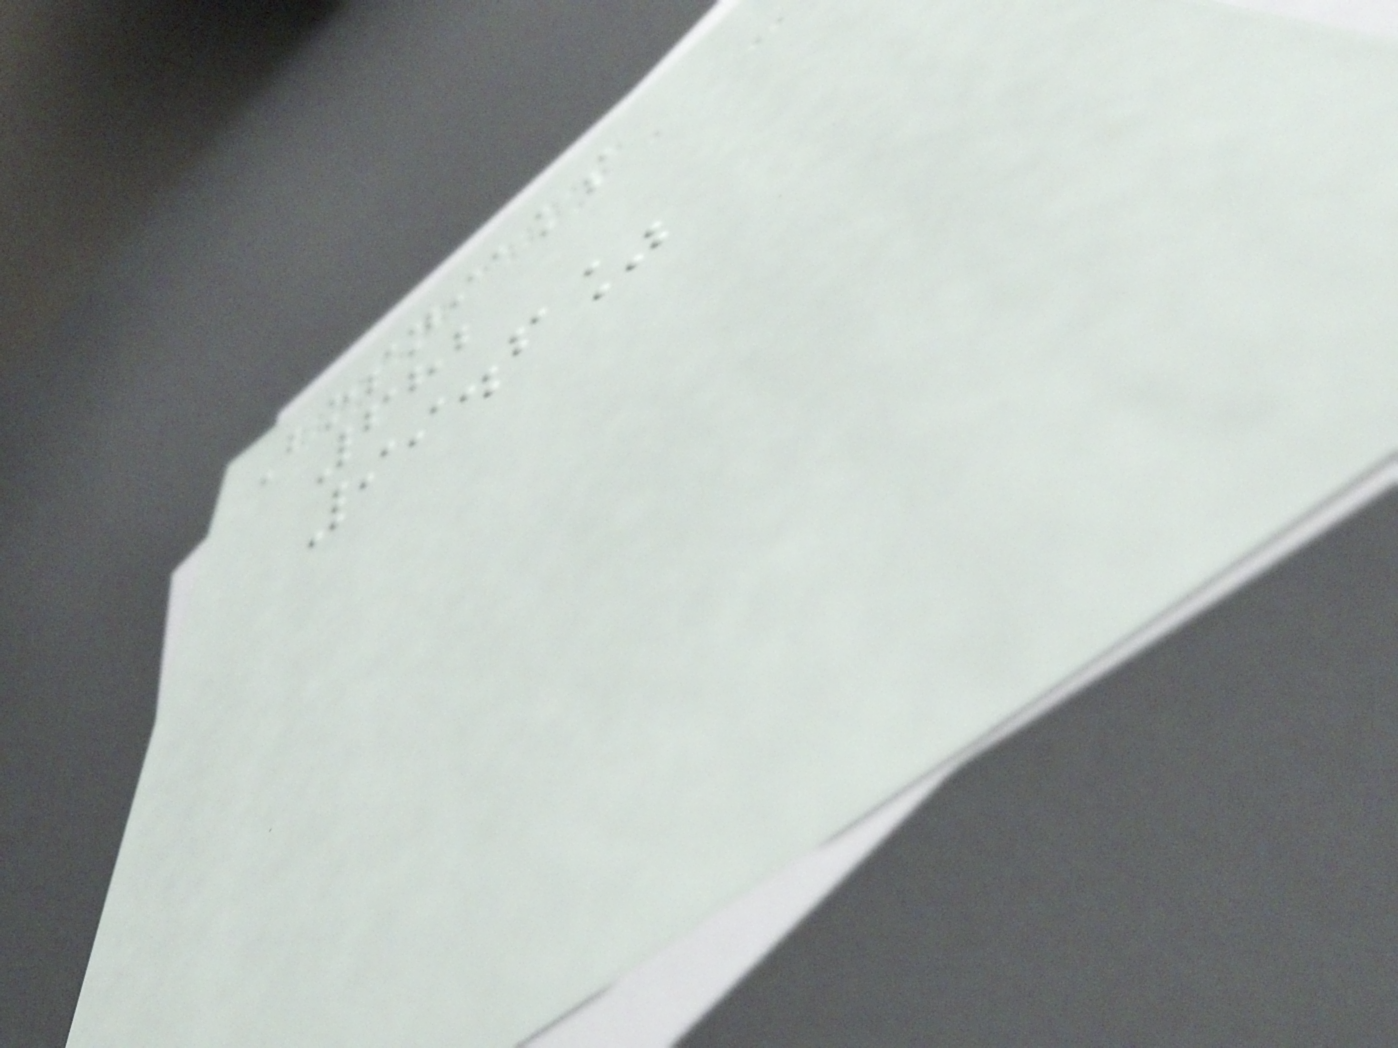Bosniaks
682
99.6%
